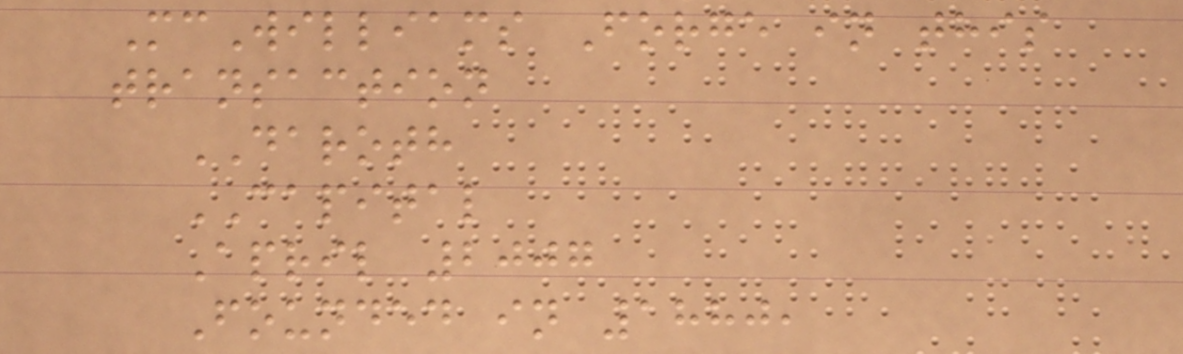McWilliams Forge in this
transaction
DAROTH
CAPITAL
April 2007
Founded in 1880,
